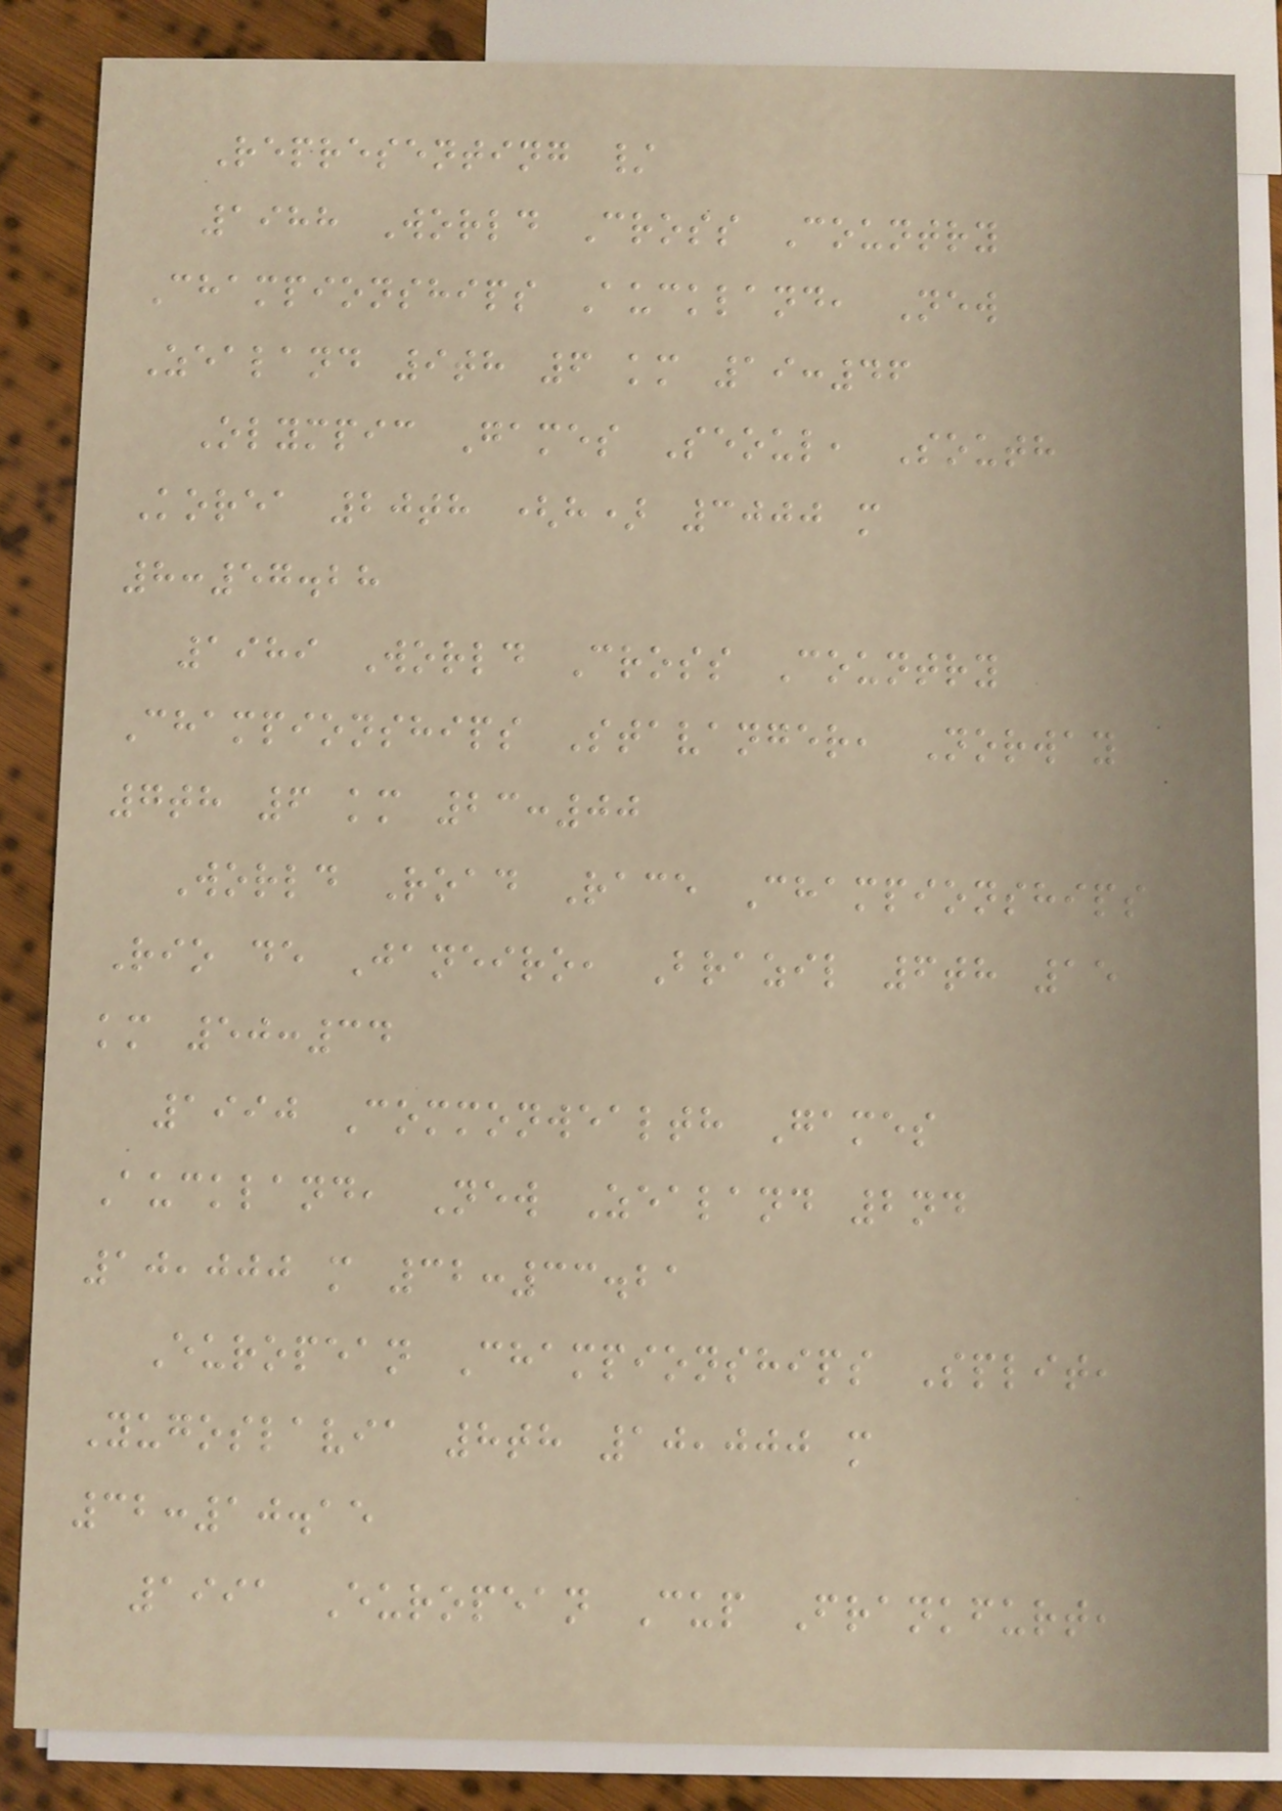Representing /
1988 World Cross Country
Championships Auckland, New
Zealand 9th 6 km 19:46
Olympic Games Seoul, South
Korea 20th (h) 3000 m
8:57.28
1989 World Cross Country
Championships Stavanger, Norway
7th 6 km 23:00
World Road Race Championships
Rio de Janeiro, Brazil 6th 15
km 50:34
1990 Commonwealth Games
Auckland, New Zealand 2nd
10,000 m 32:33.21
European Championships Split,
Yugoslavia 8th 10,000 m
32:10.15
1991 European Cup Frankfurt,
